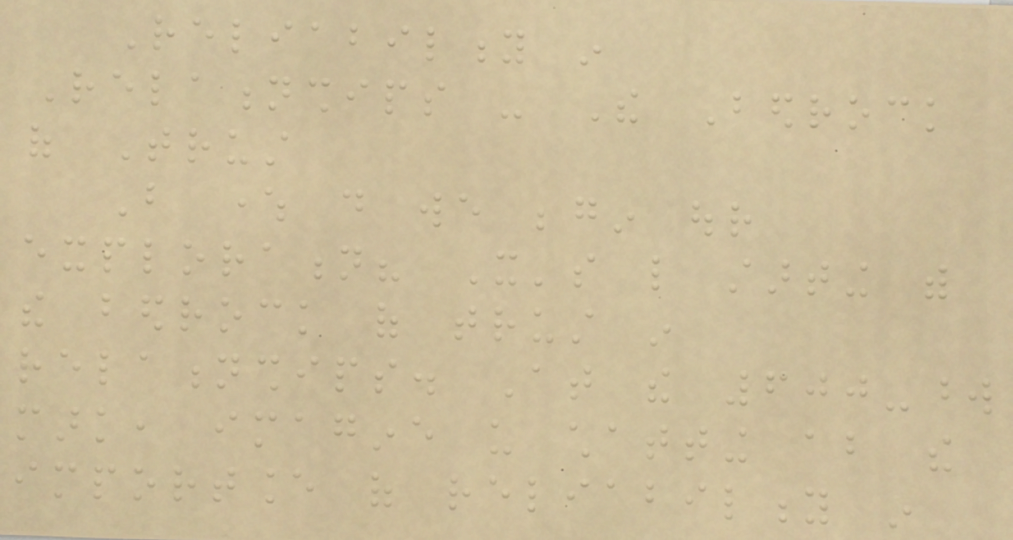Reliability in
Relationships - The Bedrock
of Trust
But where do we begin our
exploration? It's like starting with
the bedrock of trust in
relationships. At the 600-word
mark, imagine us chatting about the
importance of reliability in
